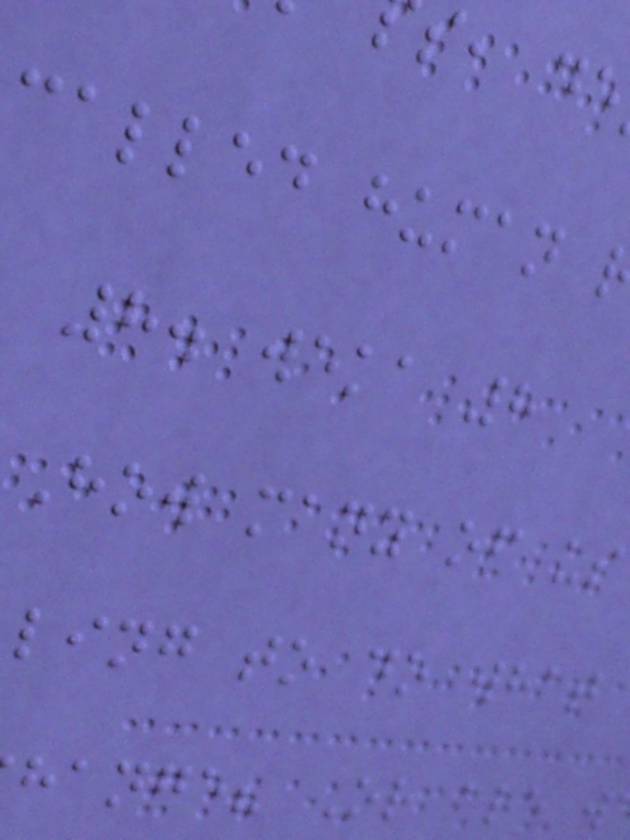called human
8. weka 8
How many of us
ling to do what
hange? Or are w
